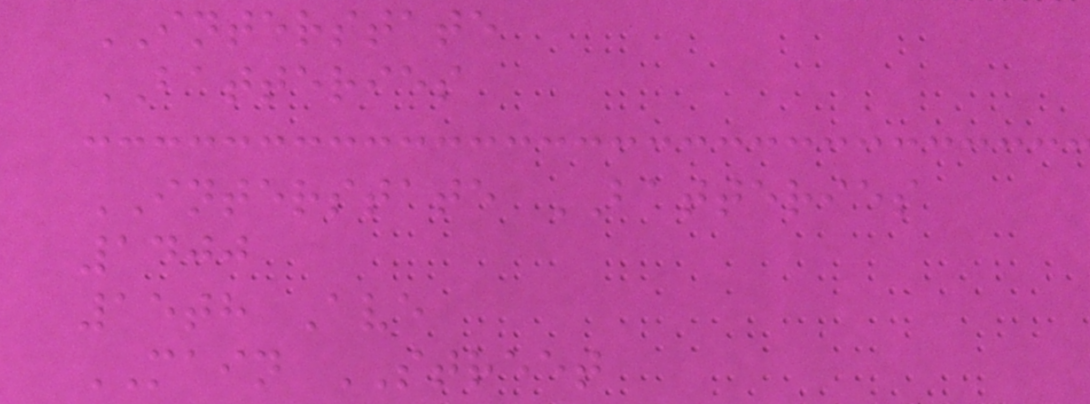INTERSTATE
BATTERIES
INTERSTATE BATTERIES
1400
15th Ave
MAIN STREET
